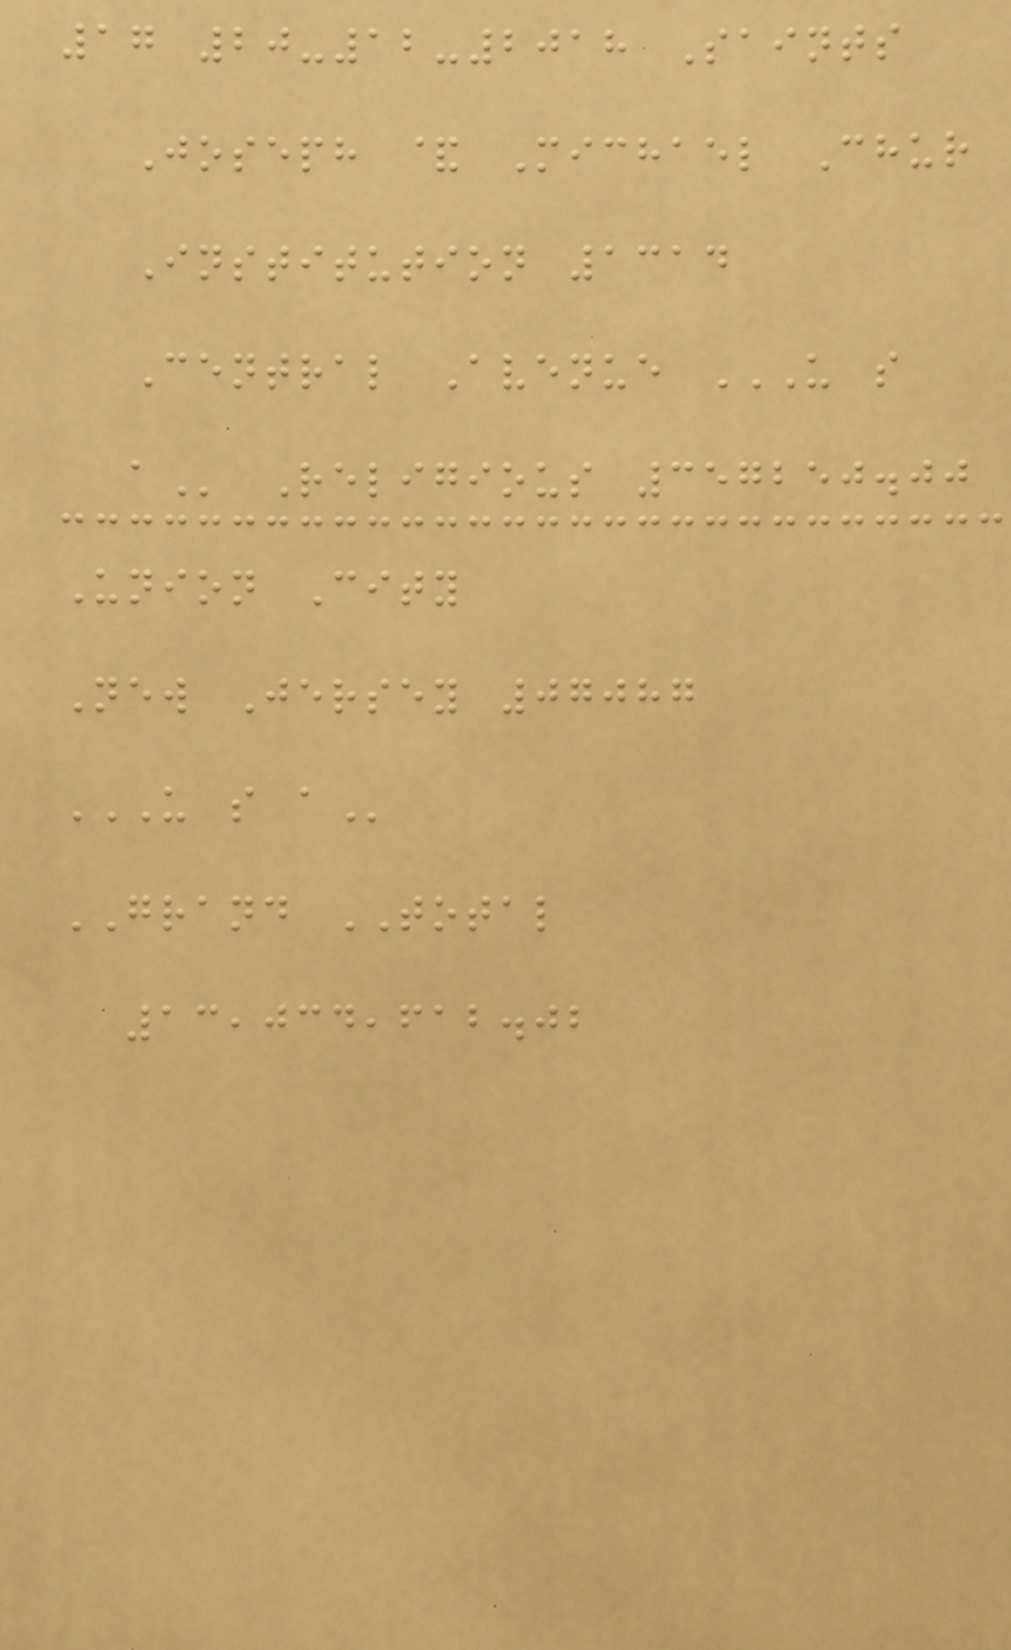17 20-12-2018 Saints
Joseph & Michael Chur
Institution 1314
Central Avenue U S
A Religious 357250.00
Union City
New Jersey 07087
U S A
GRAND TOTAL
13,034,612.02
